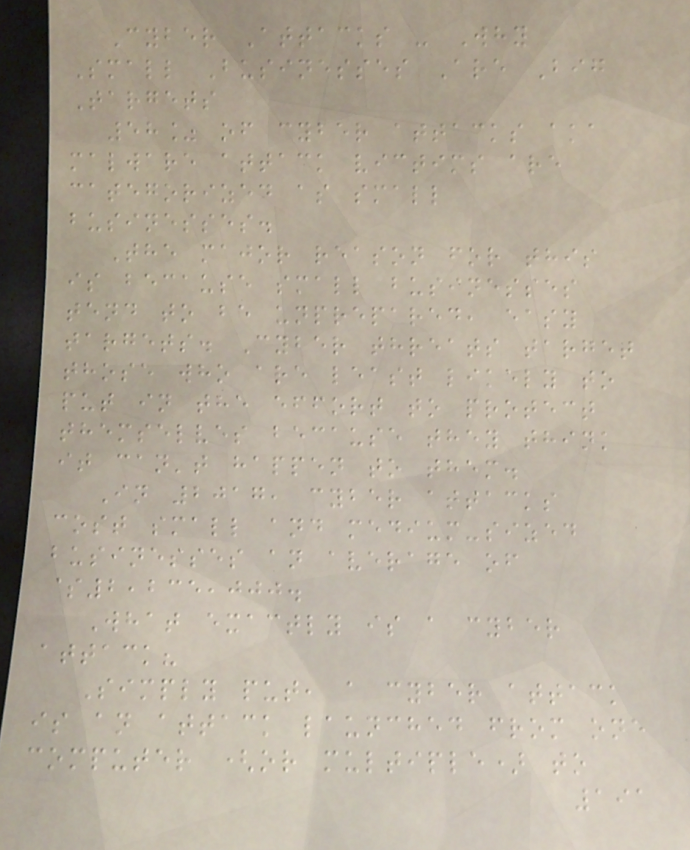Cyber Attacks - Why
Small Businesses Are Big
Targets
58% of cyber attacks aka
malware attack victims are
categorized as small
businesses.
The major reason for this
is because small businesses
tend to be unprepared, easy
targets. Cyber threats target
those who are least likely to
put in the effort to protect
themselves because they think
it can't happen to them.
In 2017, cyber attacks
cost small and medium-sized
businesses an average of
$2,235,000.
What exactly is a cyber
attack?
Simply put, a cyber attack
is an attack launched from one
computer (or multiple) to
191
